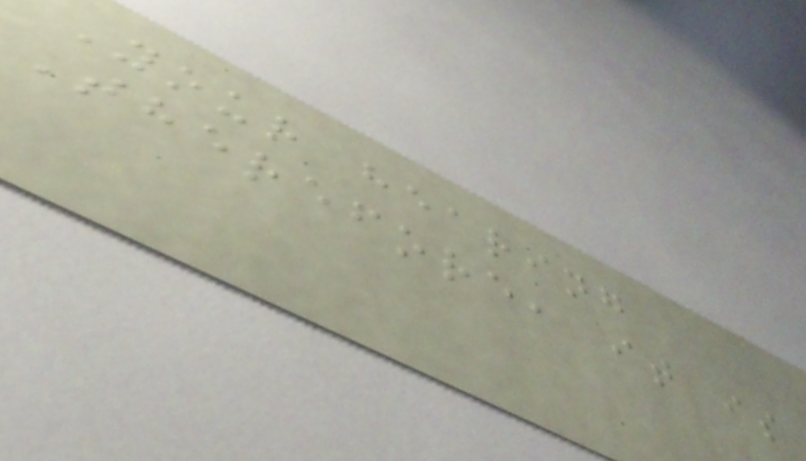Your hearing
Therefore, it is
